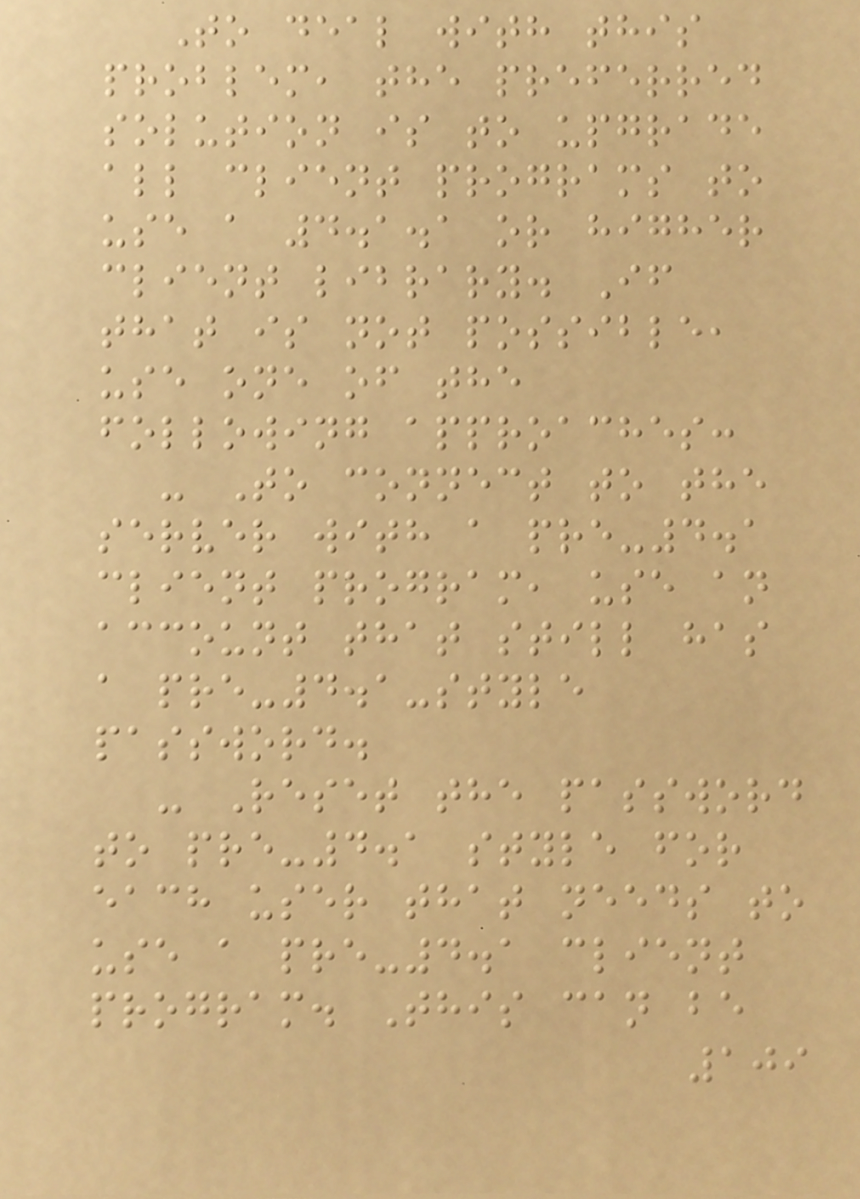To deal with this
problem, the preferred
solution is to upgrade
all client programs to
use a 4.1.1 or higher
client library. If
that is not possible,
use one of the
following approaches:
- To connect to the
server with a pre-4.1
client program, use an
account that still has
a pre-4.1-style
password.
- Reset the password
to pre-4.1 style for
each user that needs to
use a pre-4.1 client
program. This can be
109
